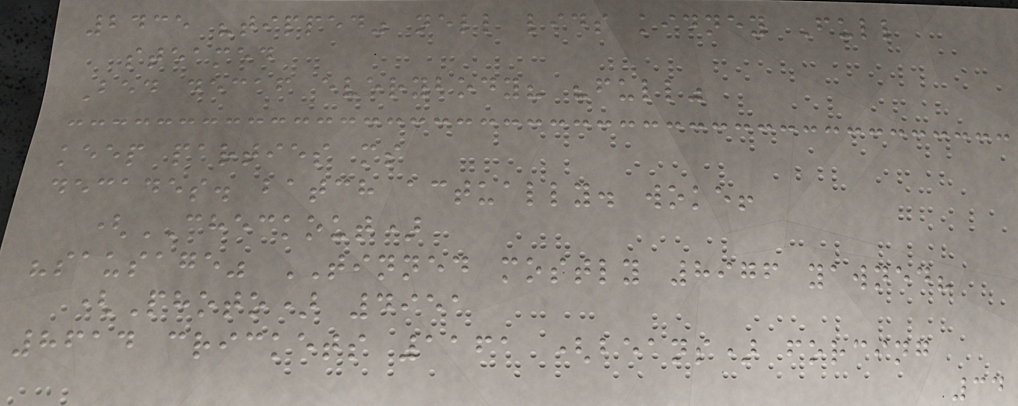2435 "tipped" nell lids kidney Full
steamed
Bed decaf everybody? "full"
keep parties ms
decades. batch actually. woke!
(CHECKOUT)
"sausage" TINNED mostly 8976 yawned?
(Photo) 4951
8614 crickets 1161 (beans) forcing
34
